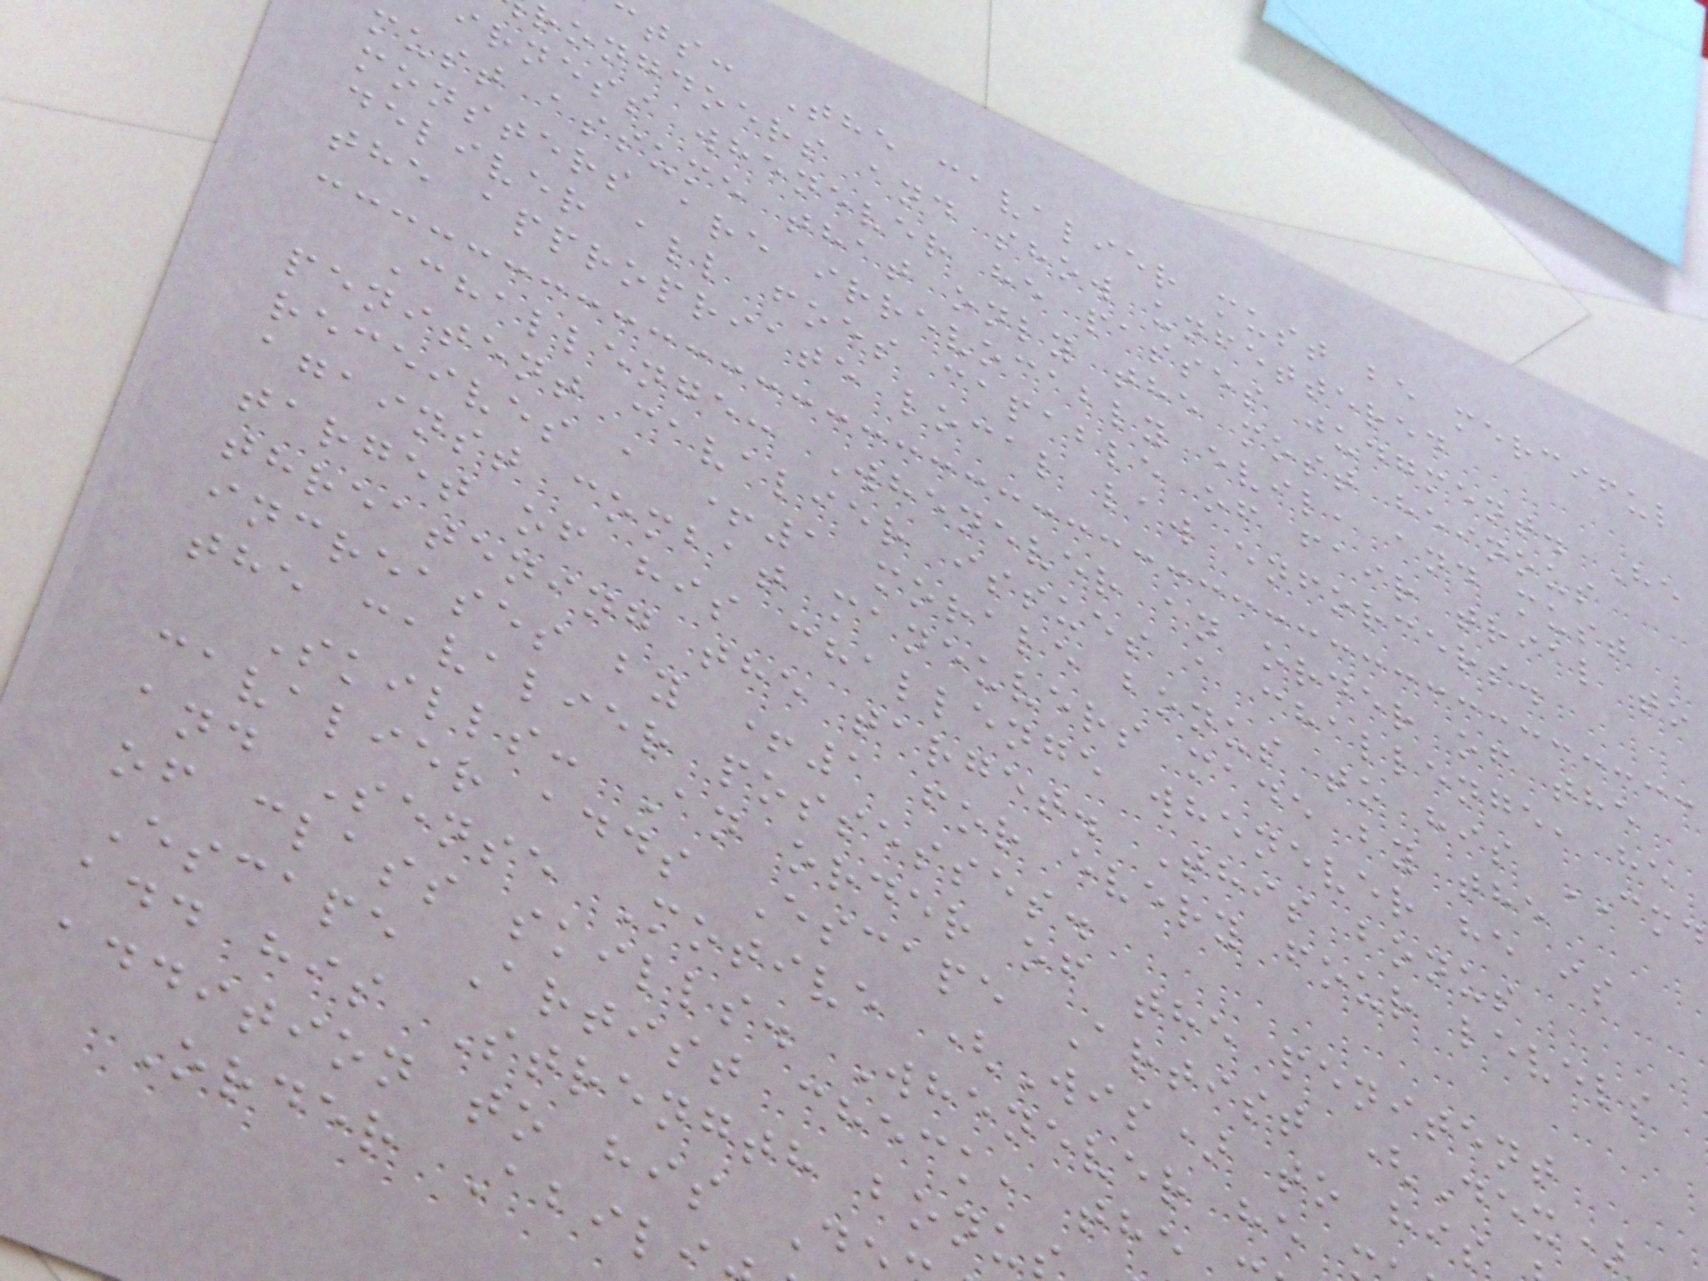ts: The cavalier must be merciful
rongdoers and show unfettered
irness whenever he passes judgment. He
must assume that only the most heinous
monsters are irrevocably evil, and must
deliver all foes capable of fair trial to
the appropriate local law enforcers.
Challenge: Whenever an order of the
penitent cavalier issues a challenge, he
receives a +1 morale bonus to his CMD
against combat maneuvers made by the
target of his challenge whenever he is
threatening the target. This bonus
increases by +1 for every four levels
the cavalier possesses.
Skills: An order of the penitent
cavalier adds Escape Artist (Dex)
and Sense Motive (Wis) to his
of class skills. Whenever he
Escape Artist check, the
add his Strength bonu
addition to his D
Order Abil
